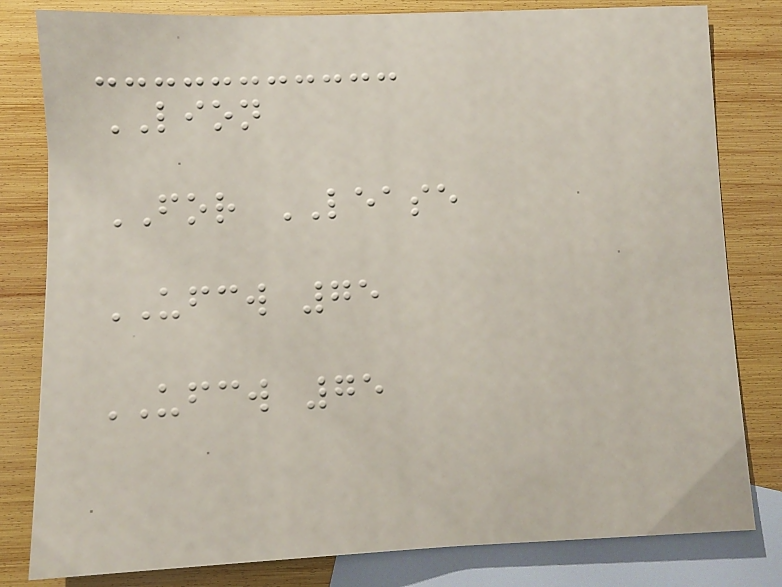LION
FOR LEASE
UFCW 75
UFCW 75
